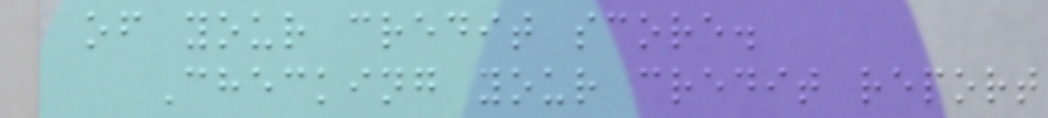of your credit score.
Checking your credit report
